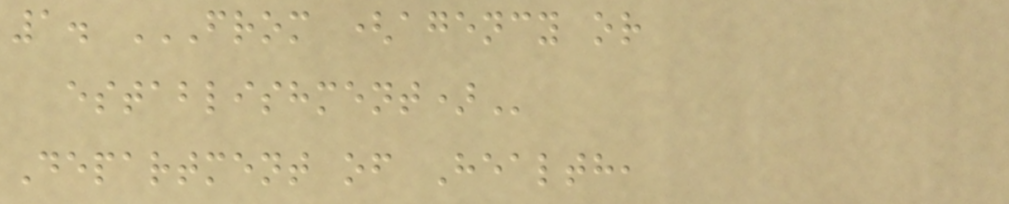1. FROM (AGENCY OR
ESTABLISHMENT)
Department of Health,
